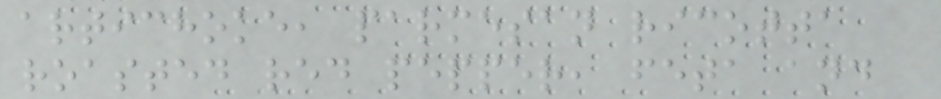artichoke, parmesan ricotta
roasted red pepper, feta and
